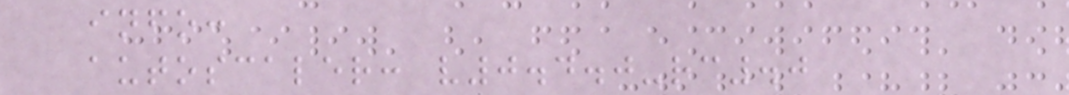info:
autoscaler: v0.4.0-rc.0
